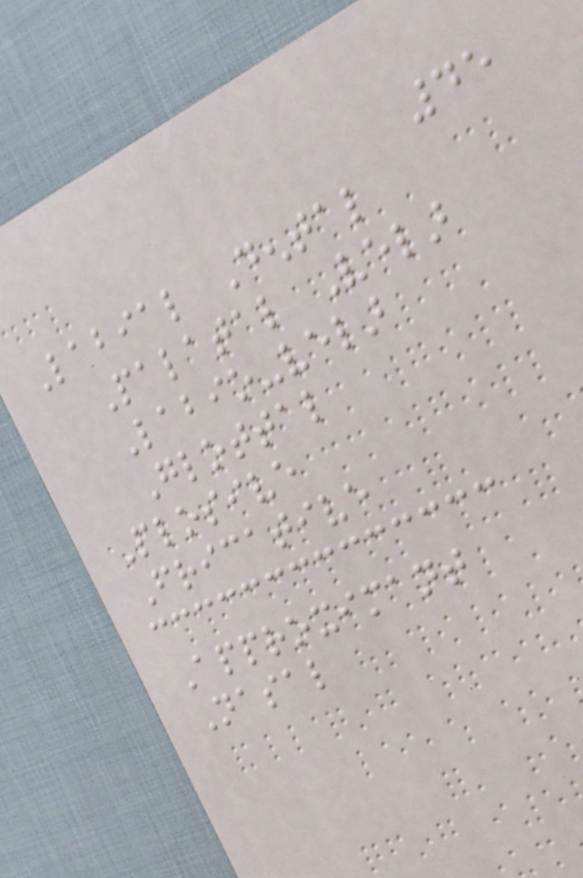45
Labial Dental
Palatal Velar
Labio-velar
Glottal
Plosive
Fricative
Approximant
Nasal
